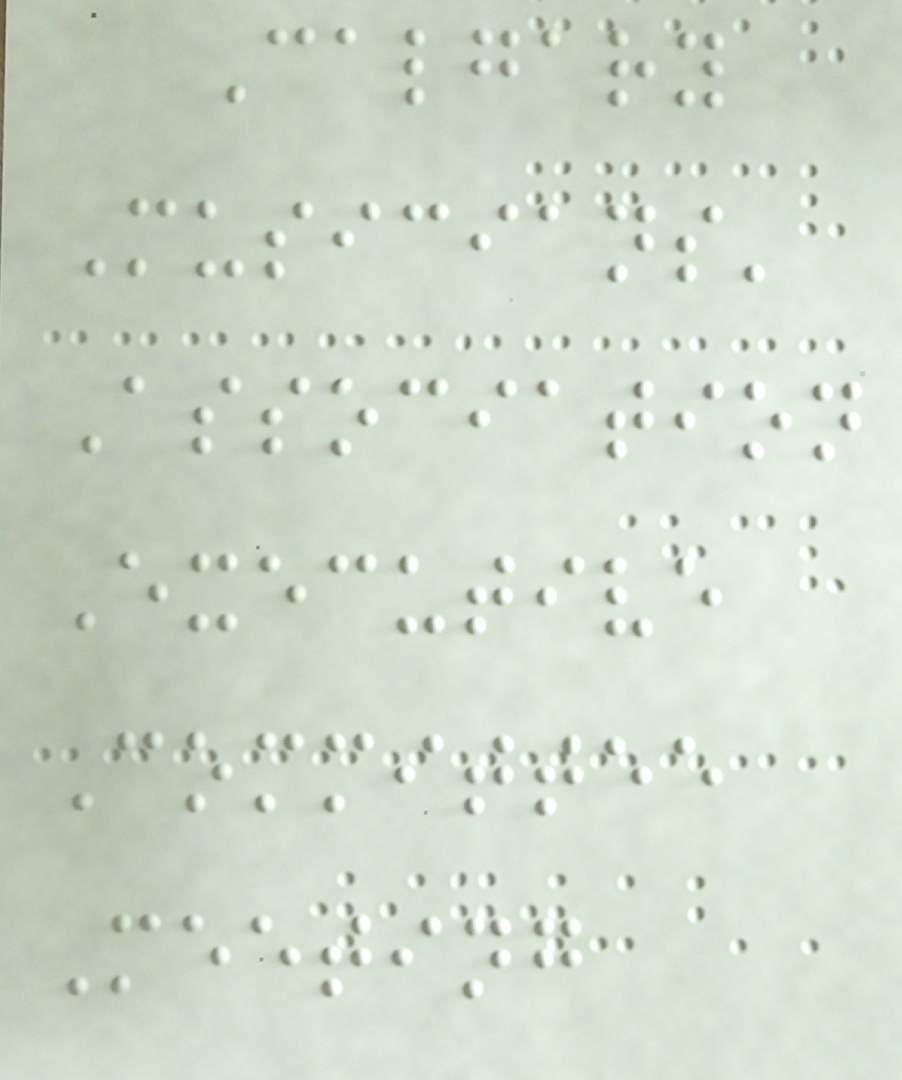Calgary
Musicians'
Association
Executive
Committee
Meeting
